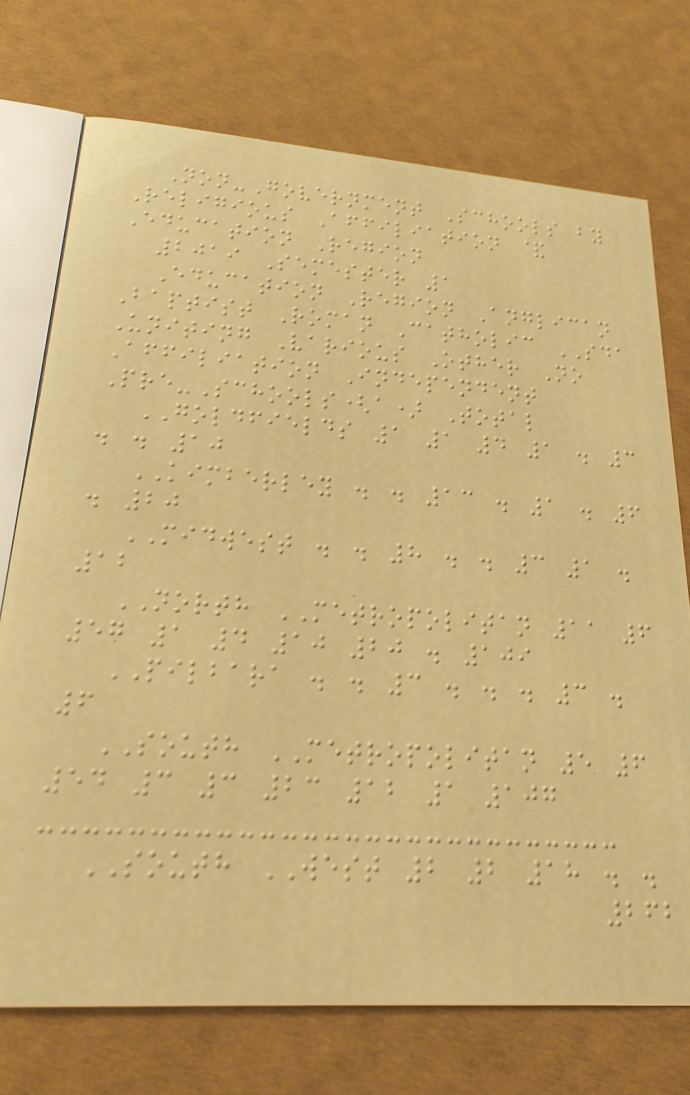Non-Government Schools by
Religious Affiliation &
Education Region
2019 Semester 1
Education Region Anglican
Baptist Roman Catholic SDA
Uniting Various Other No
Affiliation Independent
Pre-Schools(a) Total
GOLDFIELDS 1 1 4 1 . 3
. . 10
KIMBERLEY . . 13 . 1 . 6
. 20
MIDWEST . . 8 . . 3 1 .
12
NORTH METROPOLITAN 11 6
57 1 4 10 20 . 109
PILBARA . . 3 . . . 3 .
6
SOUTH METROPOLITAN 5 6
54 3 3 23 12 1 107
SOUTH WEST 2 2 18 . .
262
